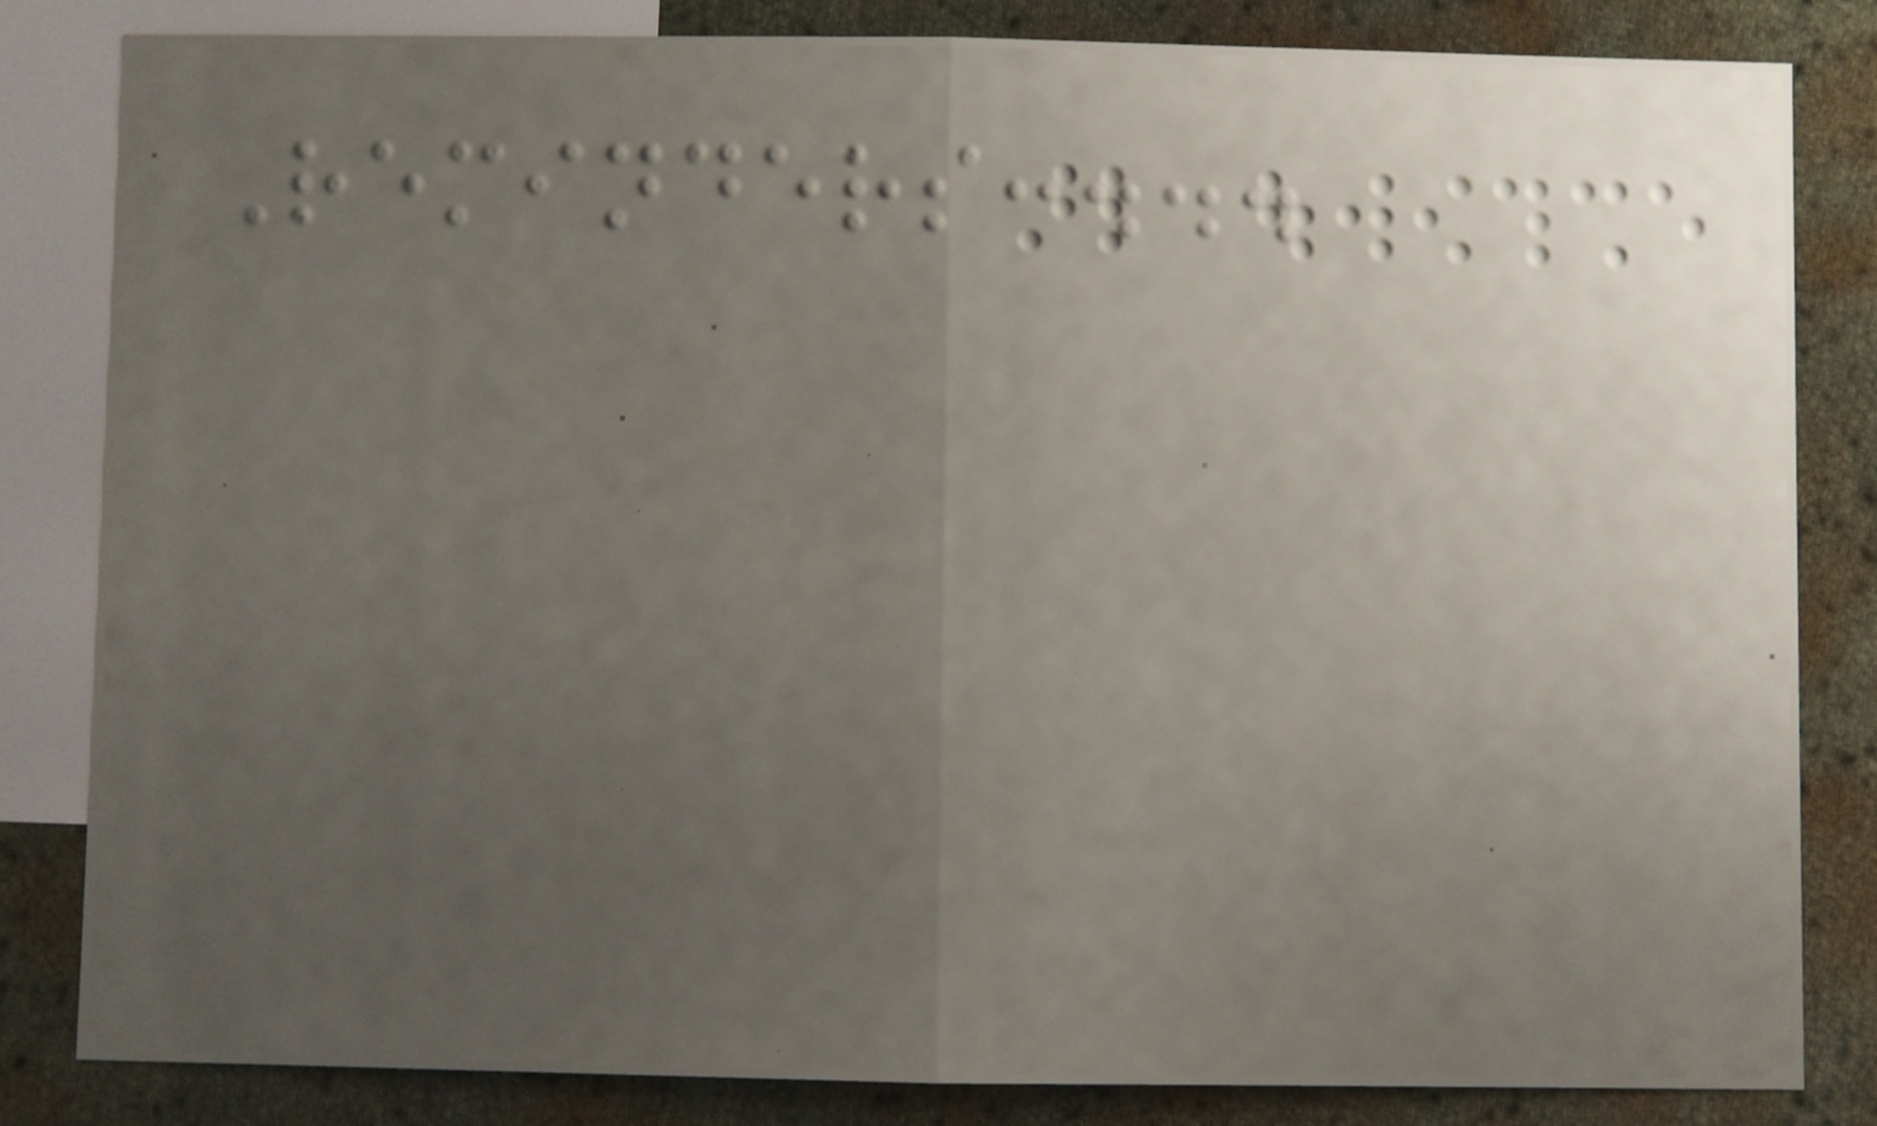Reminders:...
